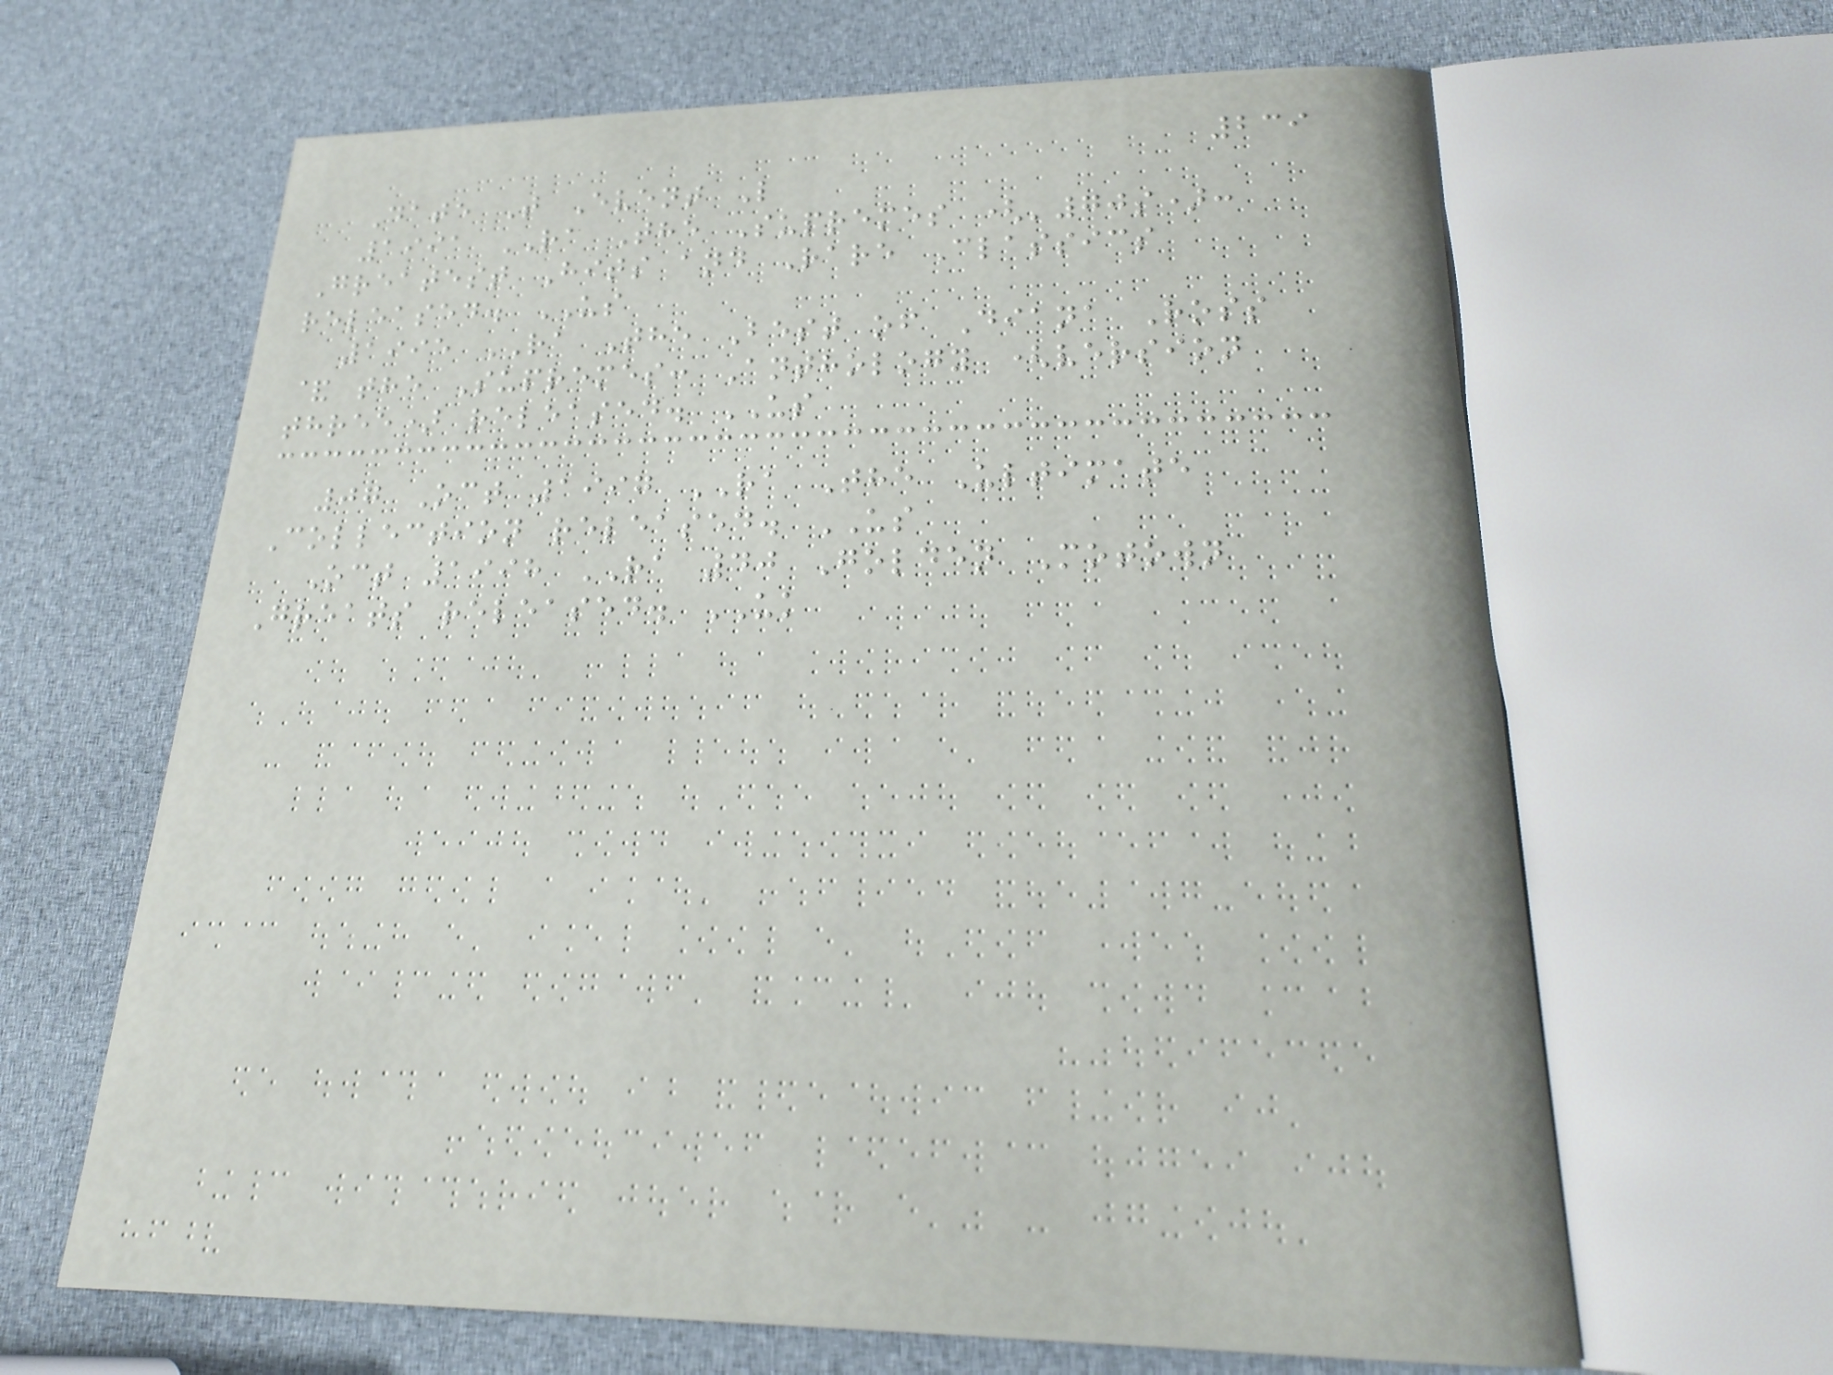239
Date T Event L
1991 RA The Supremes ('70s):
Greatest Hits and Rare Classics
released. US
1995 RA The Best of Diana Ross
& the Supremes: Anthology (version
three) released. US
07 Oct 1997 RA The Ultimate
Collection released. US
Oct 1998 RA 40 Golden Motown
Greats released. UK
